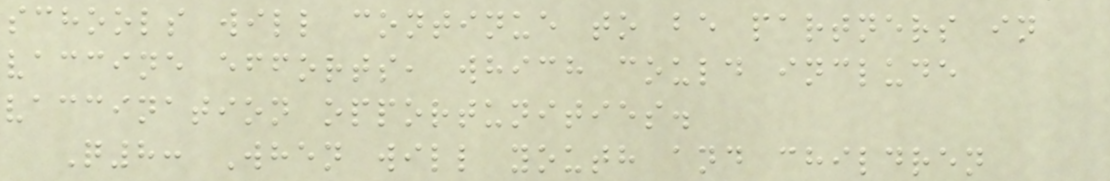schools will continue to be partners in
vaccine efforts, which could include
vaccination opportunities.
Q8: When will youth and children
